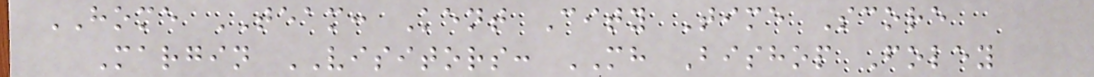HOME TEAM: Kent City Time Score
Margin VISITORS: MH Bishop Foley
